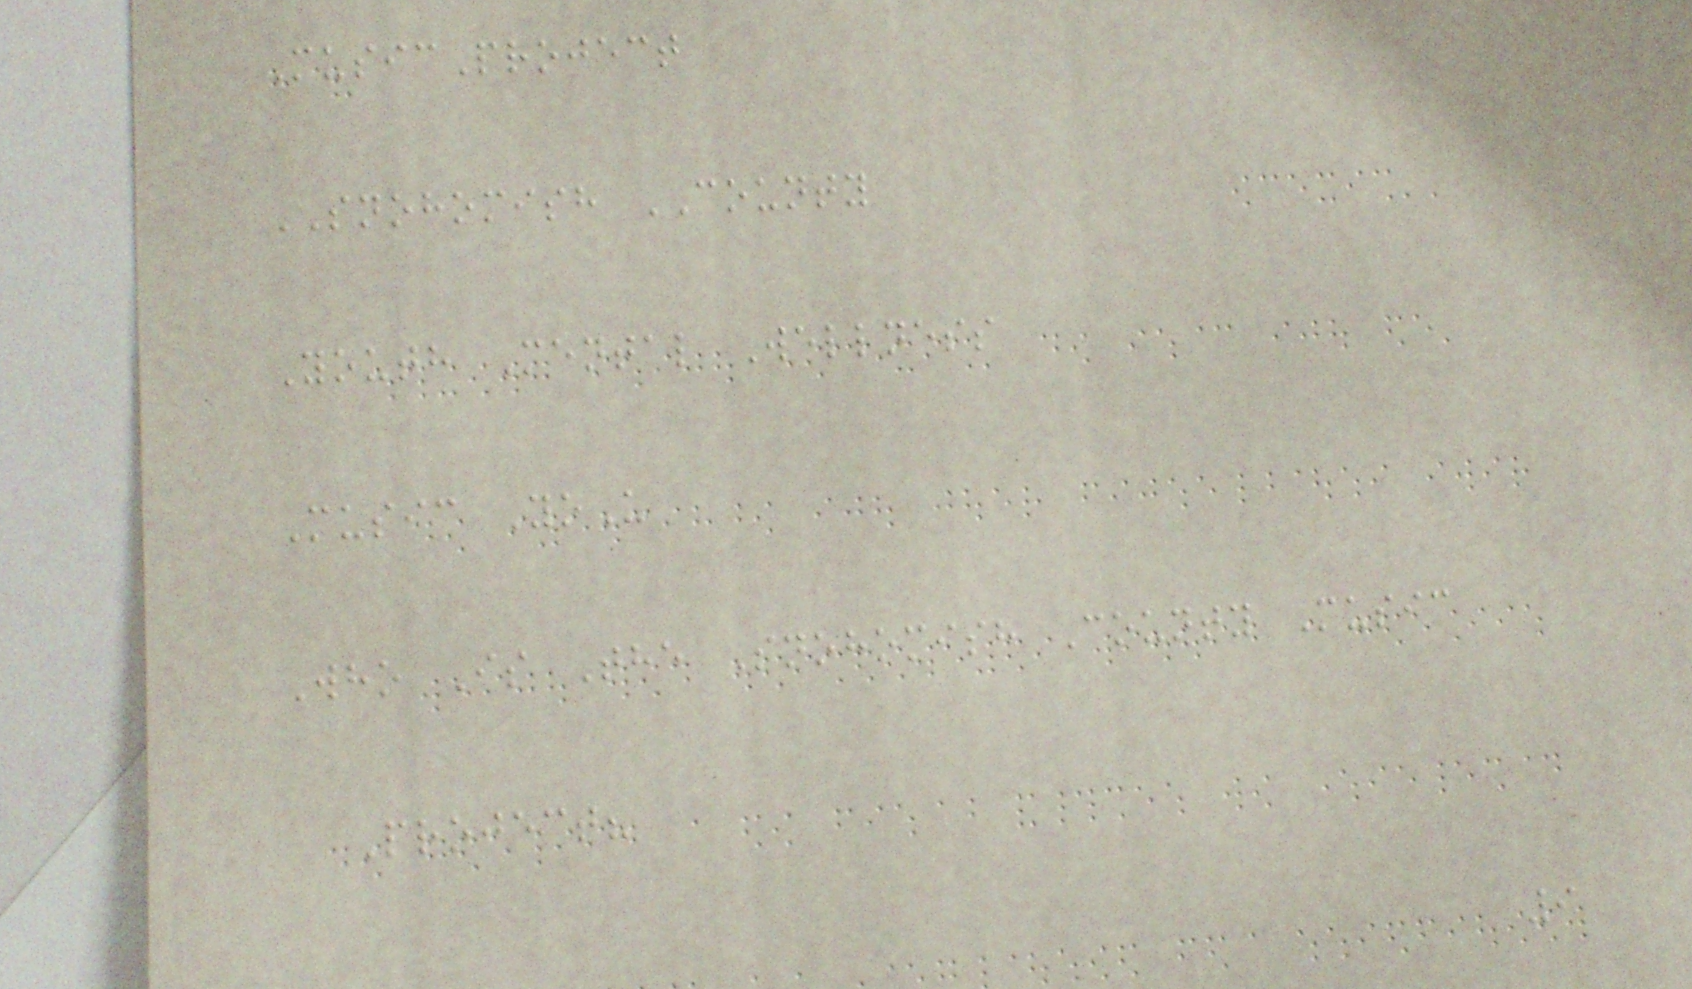MusicProject
SNOHOMISH COUNTY
Youth Mental Wellness
Music YoU
Who Is The Snohomish County Music
Project?
9
